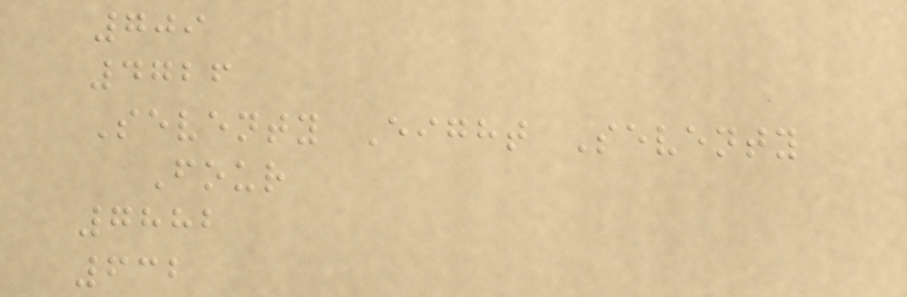709
4726
Seventy Eight Seventy
Four
7882
632
